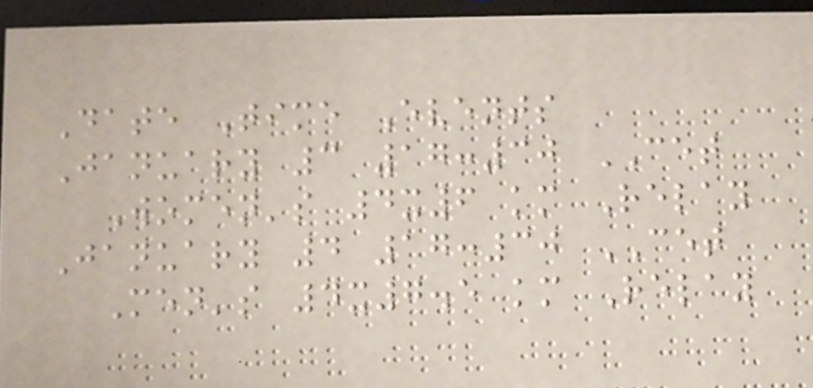Date Time Events
January 3 17:30 CET
Women's 4x6 km Relay
January 4 17:30 CET
Men's 4x7.5 km Relay
